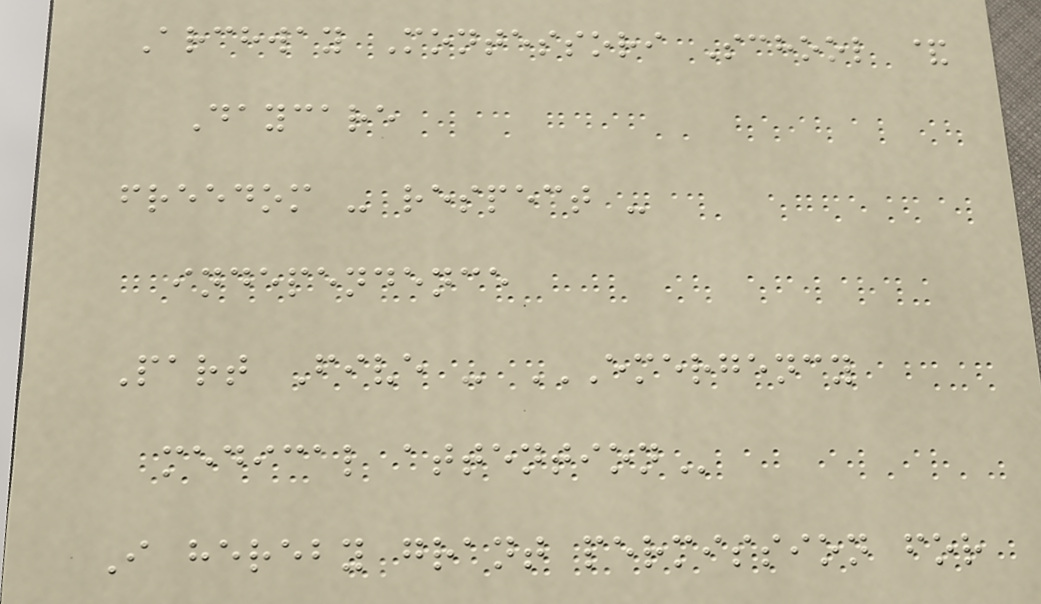Archway Montessori School &
Daycare
freedom - respect -
independence
Part Five - EMERGENCY
MEDICAL ATTENTION
I hereby grant permission for
